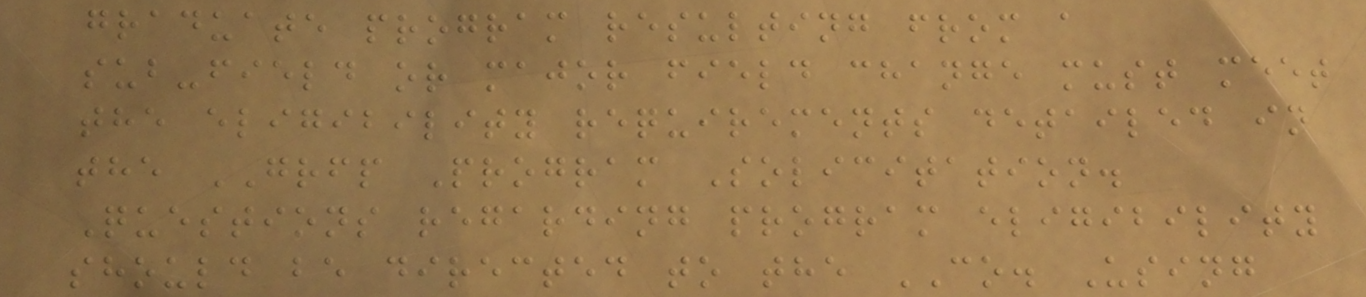graduate program resulting from a
sub-field or major field change must meet
the eligibility requirements detailed in
the GRFP Program Solicitation.
Questions regarding program eligibility
should be directed to the CO. Using
